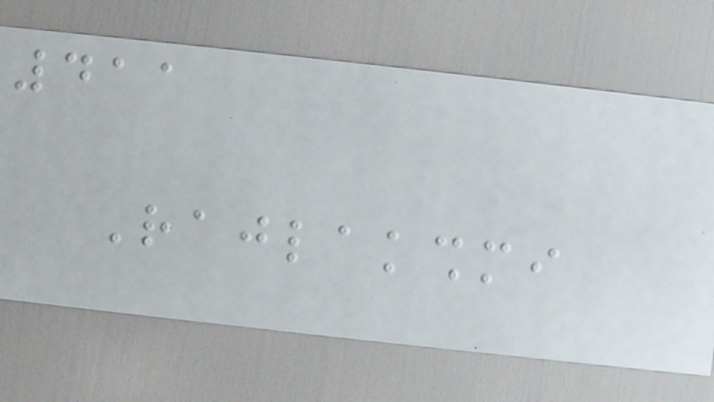411
Rajlakshmi
